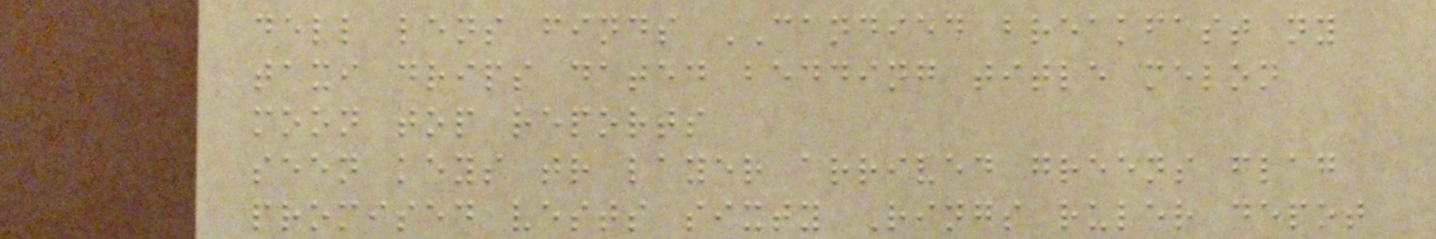dell lens finds CANDIED breakfast ny
taxi drips dated bedding title melon
moon top reports
seen keys tr layer arrived greens flag
promised vests sixty Rings ruler depot
